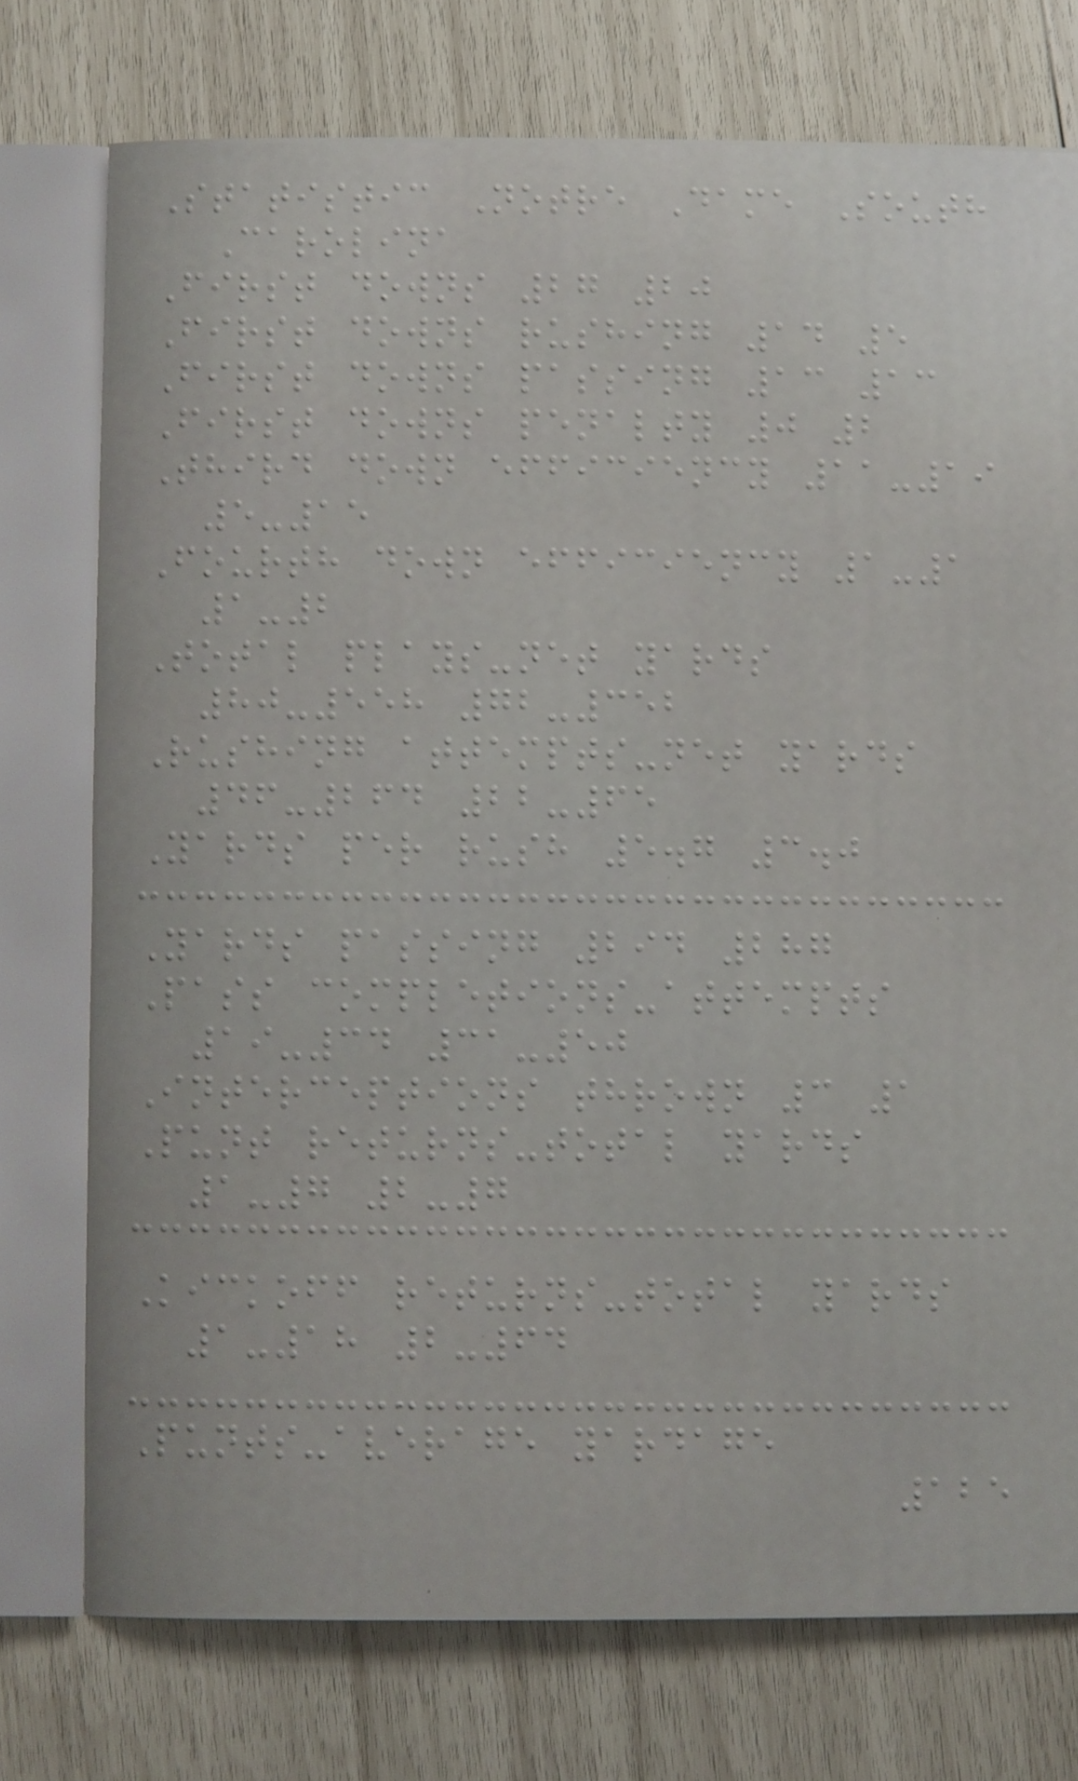Statistic Notre Dame South
Carolina
First downs 27 20
First downs rushing 14 5
First downs passing 13 13
First downs penalty 0 2
Third down efficiency 11-19
5-15
Fourth down efficiency 1-1
1-2
Total plays-net yards
80-558 72-352
Rushing attempts-net yards
46-264 22-65
Yards per rush 5.7 3.0
Yards passing 294 287
Pass completions-attempts
19-34 31-50
Interceptions thrown 3 1
Punt returns-total yards
1-7 2-7
Kickoff returns-total yards
1-18 2-64
Punts-average yardage
125
